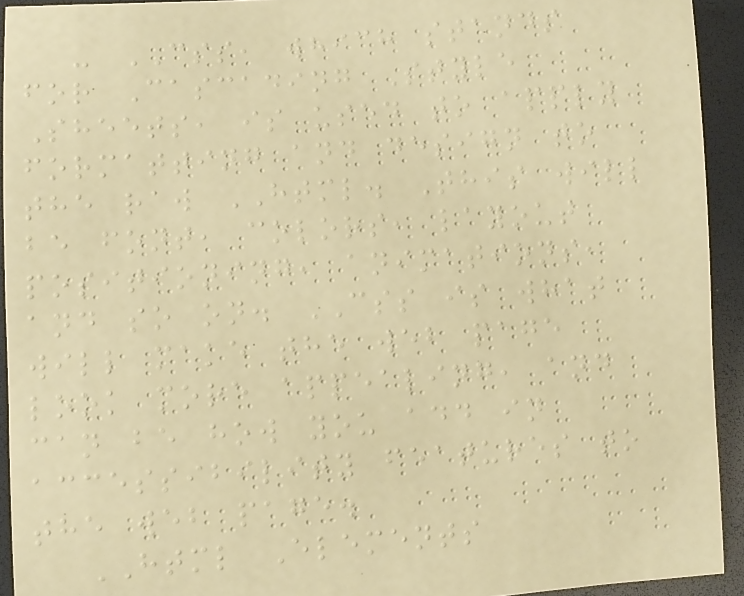- CSS, which stands
for Cascading Style
Sheets, is used to apply
formatting and design to
the raw HTML. This will
be font, colors, layout
positioning, animations,
and so on. CSS is what
will make the web page
look more appealing, and
can be how you add in
accessibility features to
the web page.
HTML Elements
